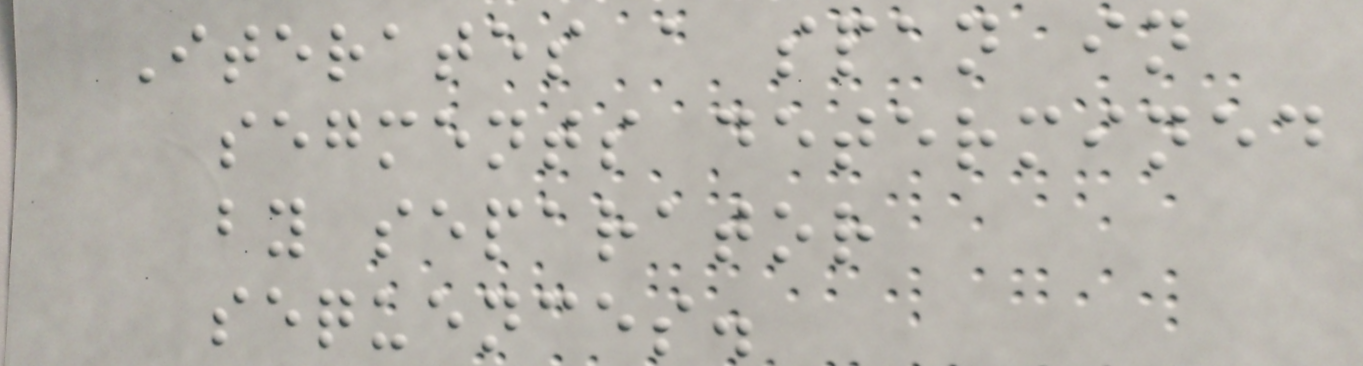Iterates a span in
segments determined
by separator
sequences.
